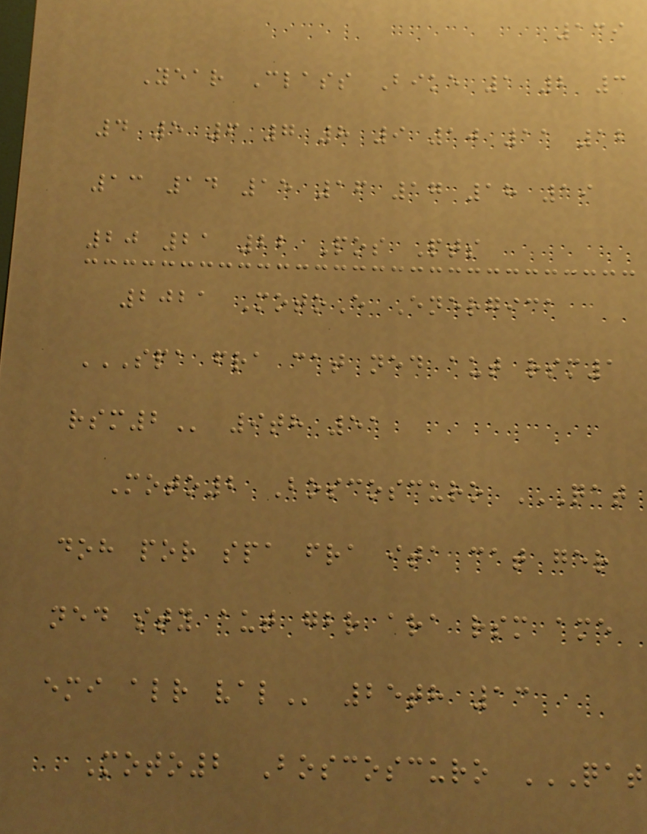139
Year Class Bike 1 2 3
4 5 6 7 8 9 10 11 12
13 14 15 16 17 18 19
20 21 22 Pos Pts
2021 MotoE Energica
SPA FRA CAT NED AUT RSM1
RSM2 9th 51
Moto2 Boscoscuro QAT
DOH POR SPA FRA ITA CAT GER
NED STY AUT GBR ARA RSM AME
EMI ALR VAL 25th 13
Moto2 Boscoscuro QAT
